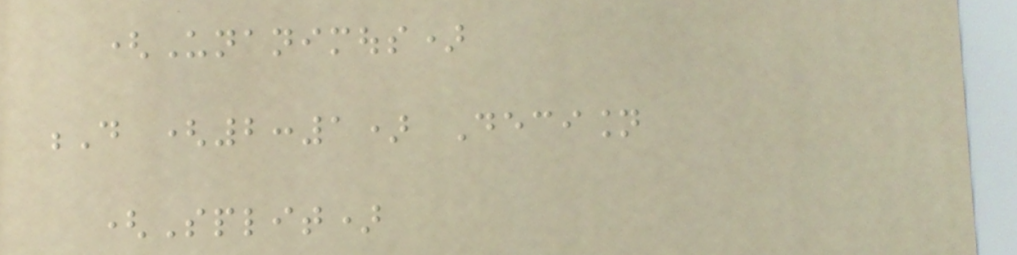(Unanimous)
D (2:1) Decision
(Split)
